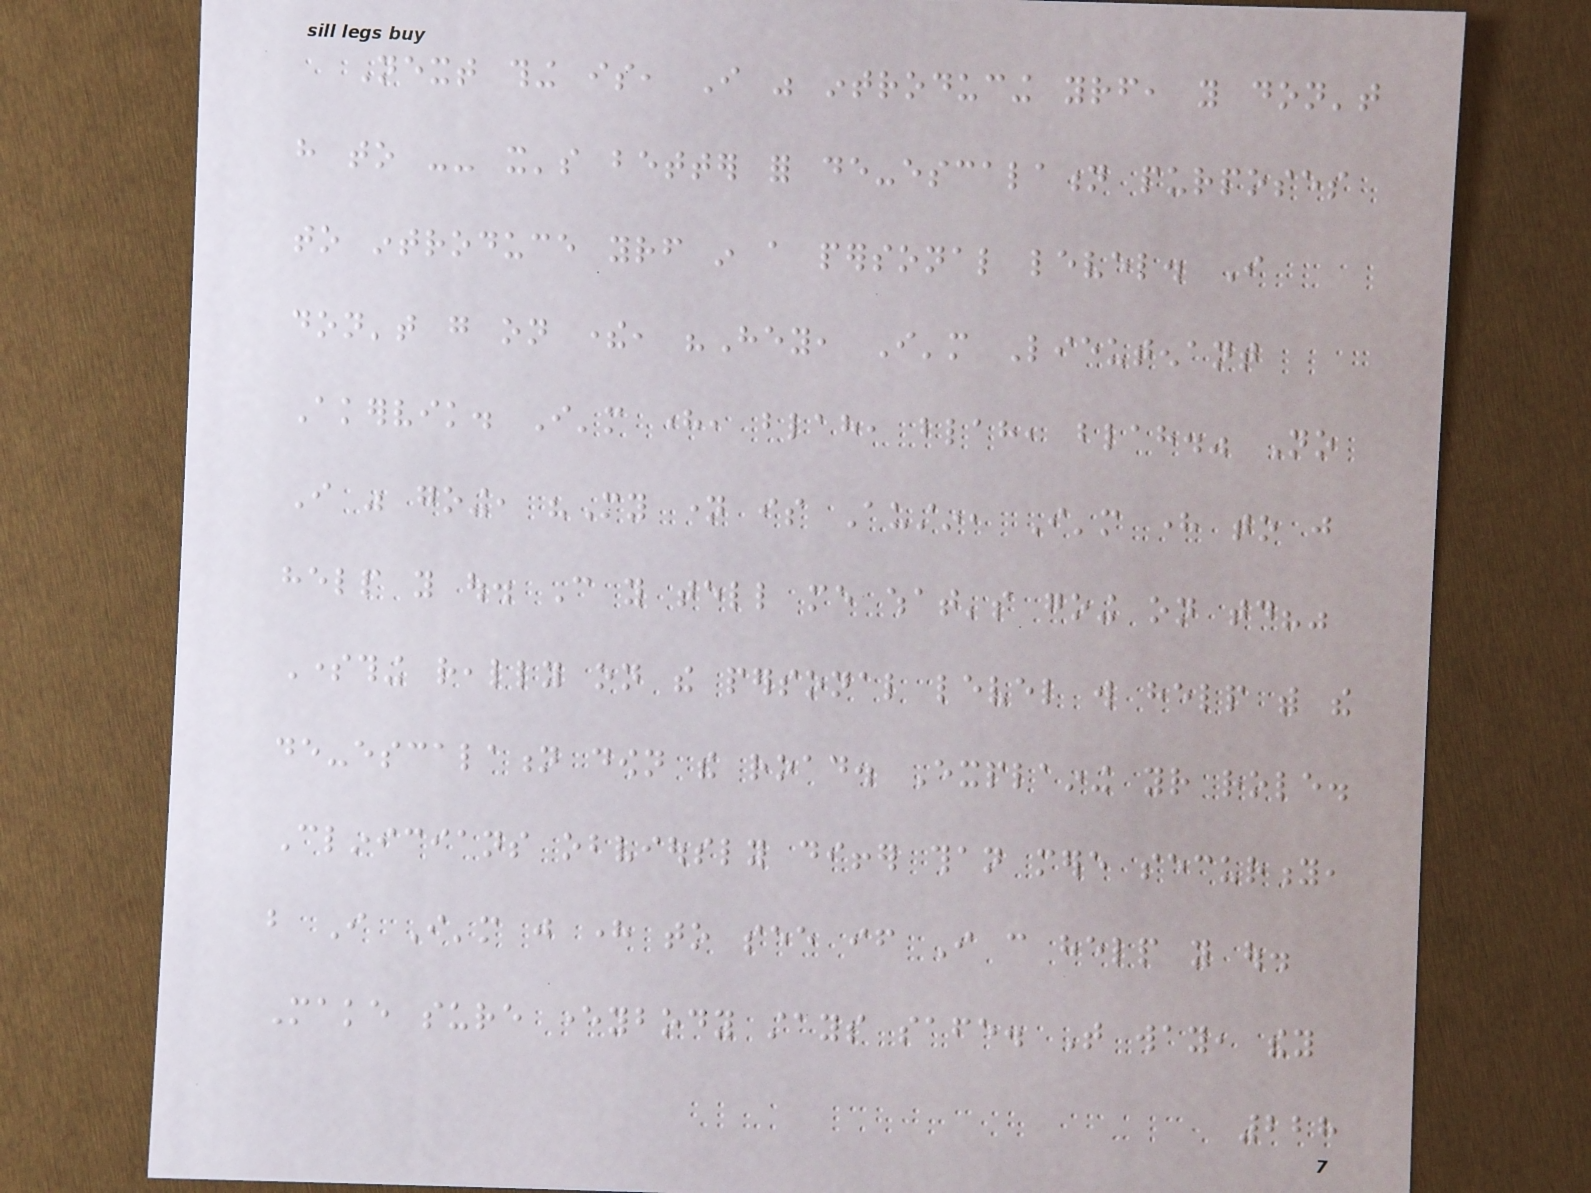Next thing is, I was introducing yourself, you don't
have to -- it's better for de-escalation purposes
to introduce yourself in a personal level. I
don't go on there, "Hey, I'm Lieutenant
Akervik. I'm here, blah, blah, blah." No
I was going, "My name is Austin, I'm here to just
help you out. Can you tell me what's going on today?"
Something really on the personal level will help with the
de-escalation down the road. Explaining your role.
Clinicians obviously differ than mere security,
but I I'm just here to see if I can help you out.
Make sure everybody stays safe. That way, they
228
